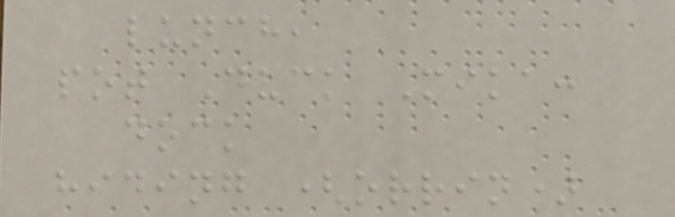lunch,
pot Duck Mika:
dock
hiding (orrin)
